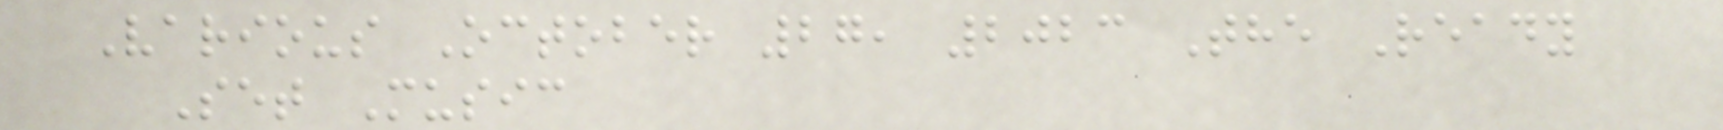Various October 27, 2023 The Ready
Set Music
